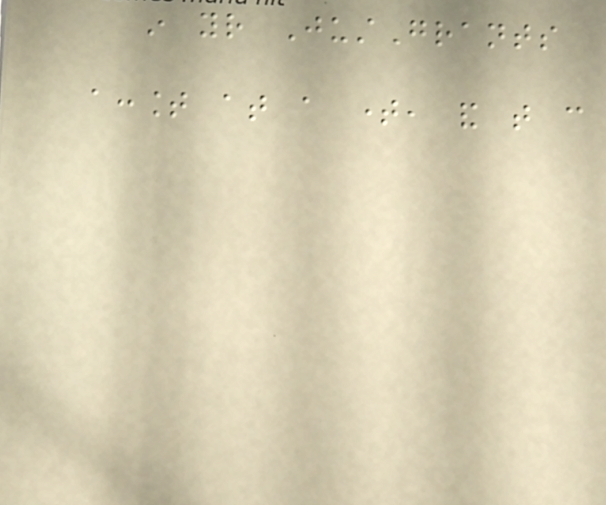in your JustGrants
account at a time, and that can
